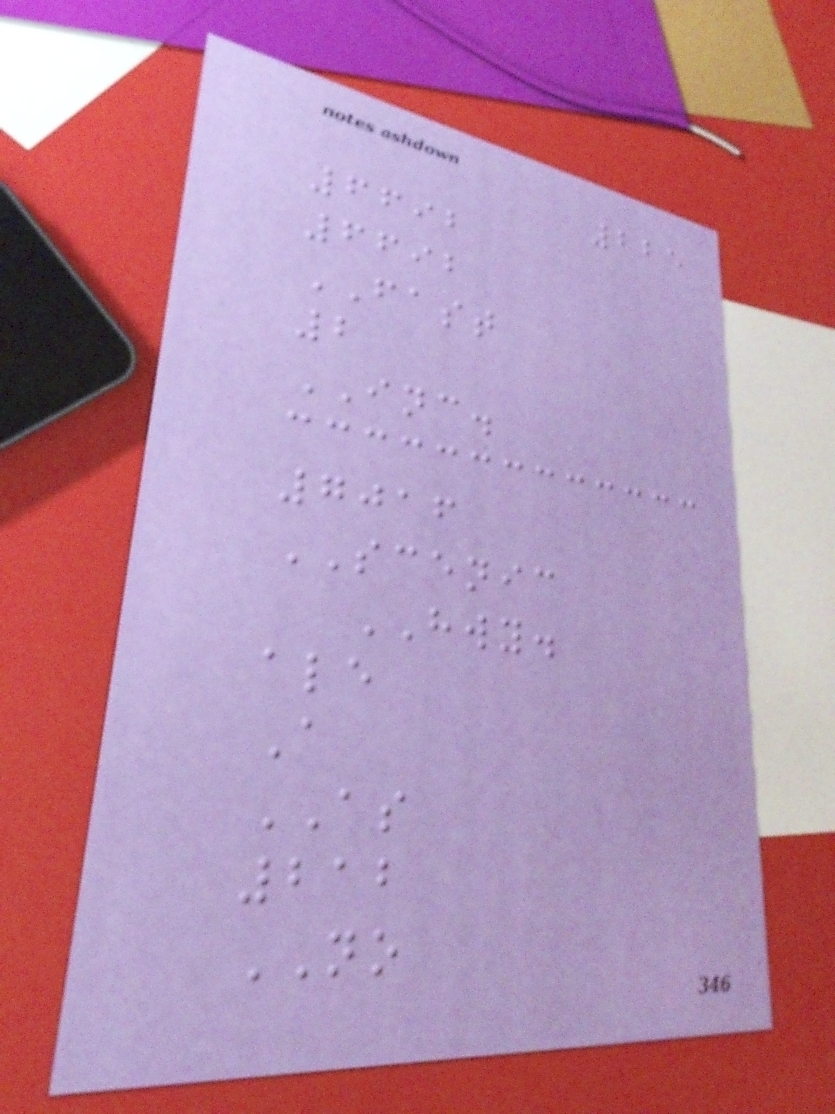225
6692
6692
FAST
2
INC.
7016
SCENIC
HWY.
ale
A
AS
212
NO
